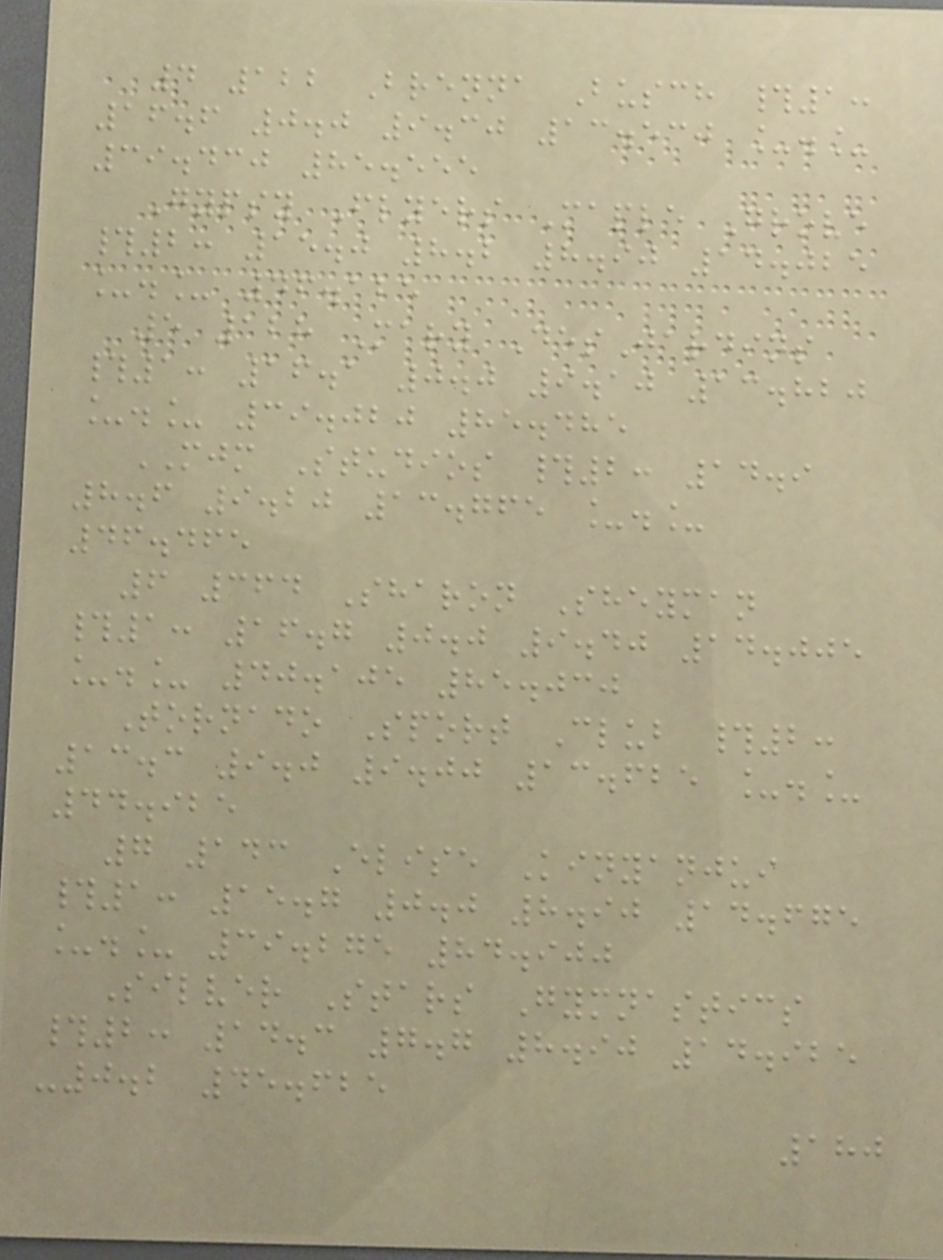4 122 Brenna Busch #1:
16.6 0.0 9.30 13.530 _._
39.430 85.555
Gypsy Flyers Maple Grove
#2: 15.0 8.2 8.90 14.025
_._ 46.125
5 128 Mary DesJardins
#1: 16.1 0.0 9.10 13.820
_._ 39.020 85.485
MJM Studios #2: 14.9
8.6 9.20 13.765 _._
46.465
6 364 Sharon Sheyman
#1: 16.7 0.0 9.40 14.005
_._ 40.105 85.030
Tornado Sport Club #2:
13.3 9.0 9.00 13.625 _._
44.925
7 143 Elise Kinyanjui
#1: 15.7 0.0 8.90 14.675
_._ 39.275 84.900
Silver Stars Gymnastics
#2: 14.3 7.7 8.90 14.925
-0.2 45.625
180
